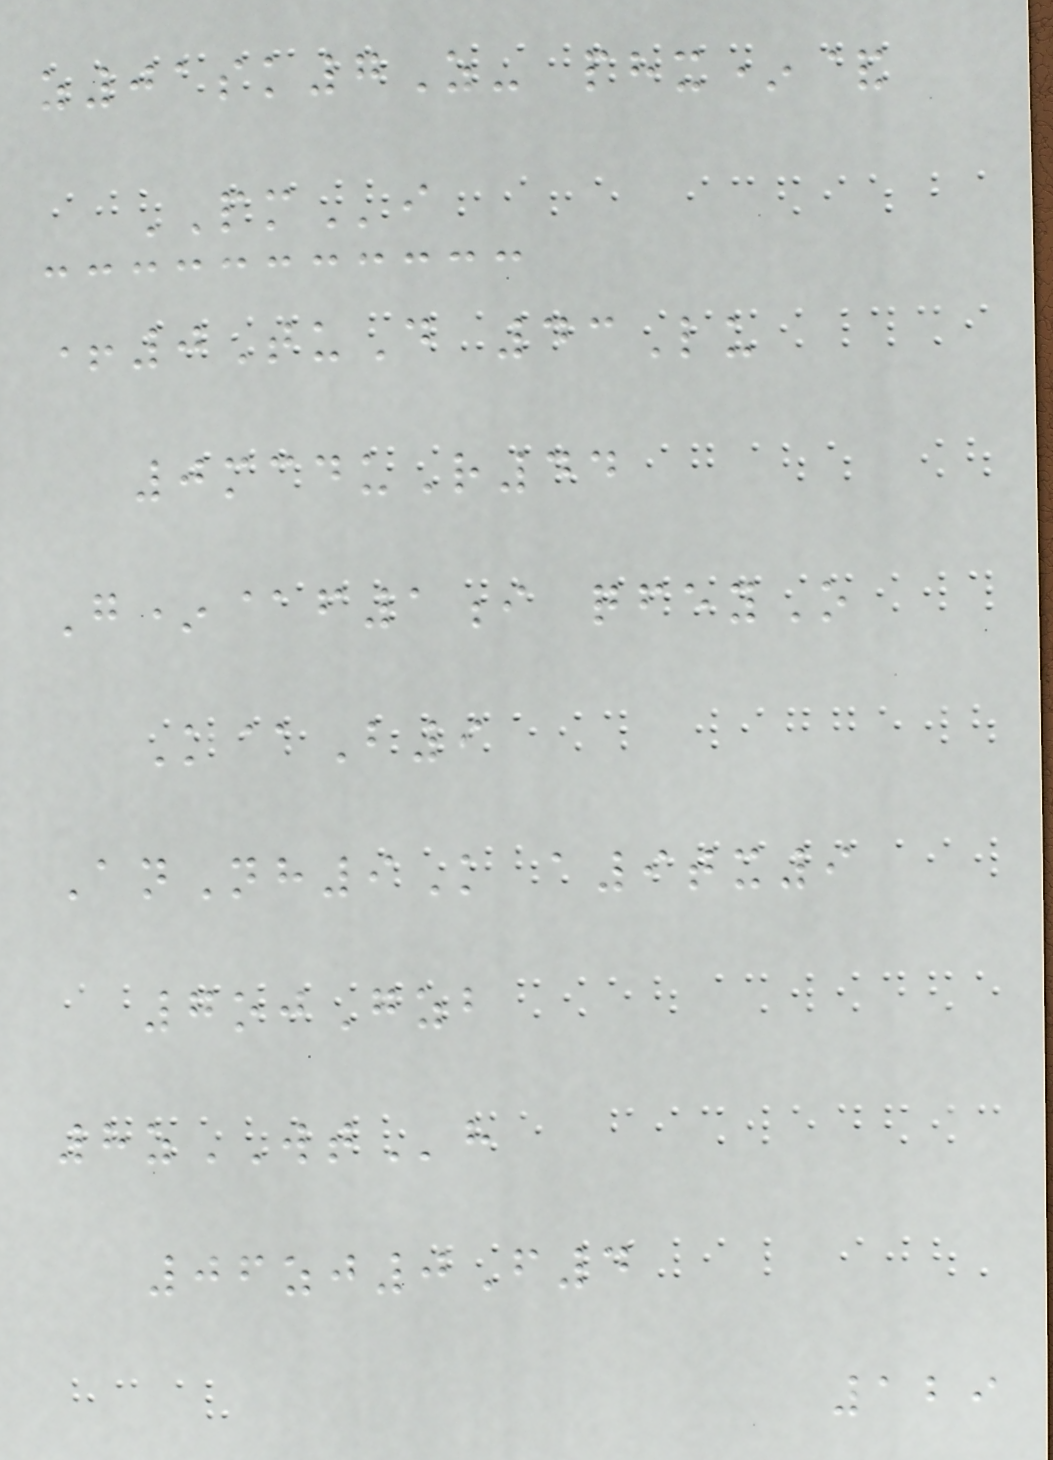z01sk7Z- phx*&
PMi
+0TuD 43Lu
0mcduR44
G*@f1i qfeyO
K@B9
AnNh9K a9tx9
7ojGzb
8zWTh
06zj0F4
129
